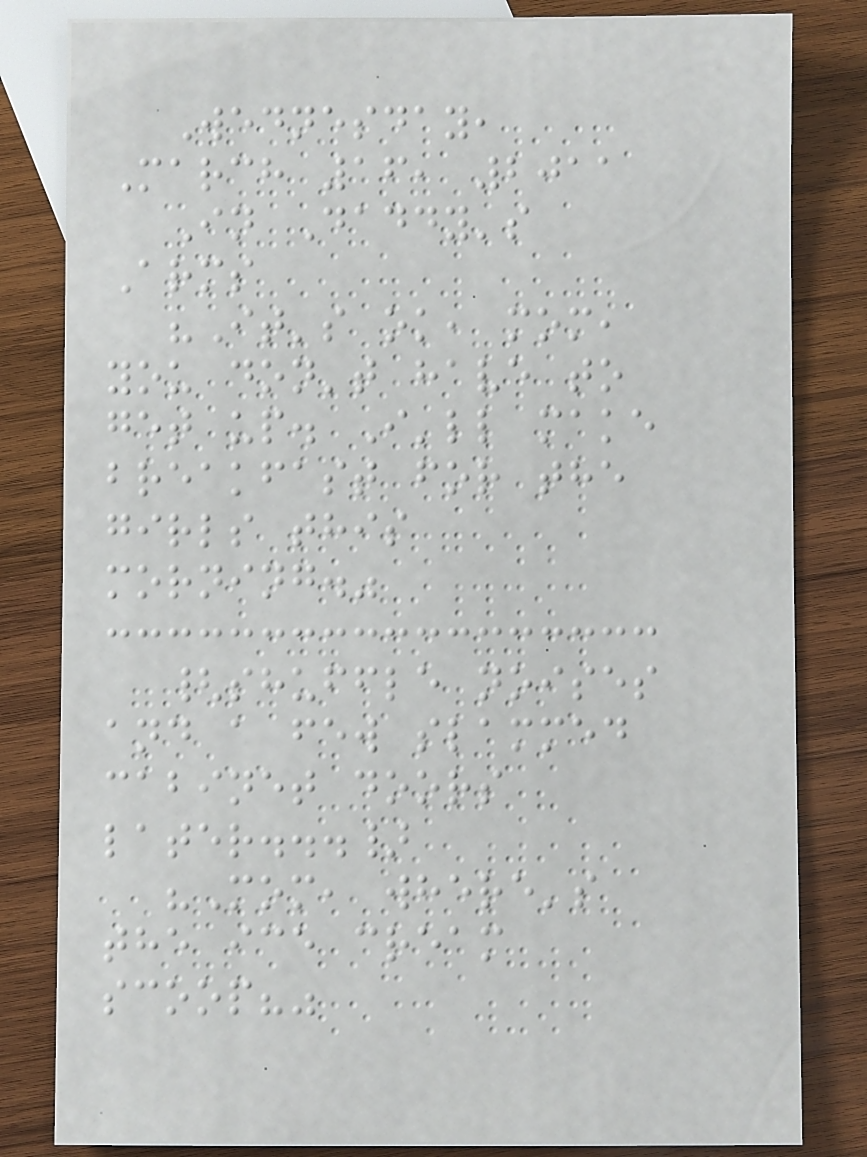Wednesday,
March 16, 2011
In Daddy's
Arms
"It's ok, mom,
you don't have to
get up. I'll make
breakfast for the
girls this
morning."
{shuffle noises
and a few slammed
cabinet doors
later...}
"Mom, where's
the ice cream
scoop?"
